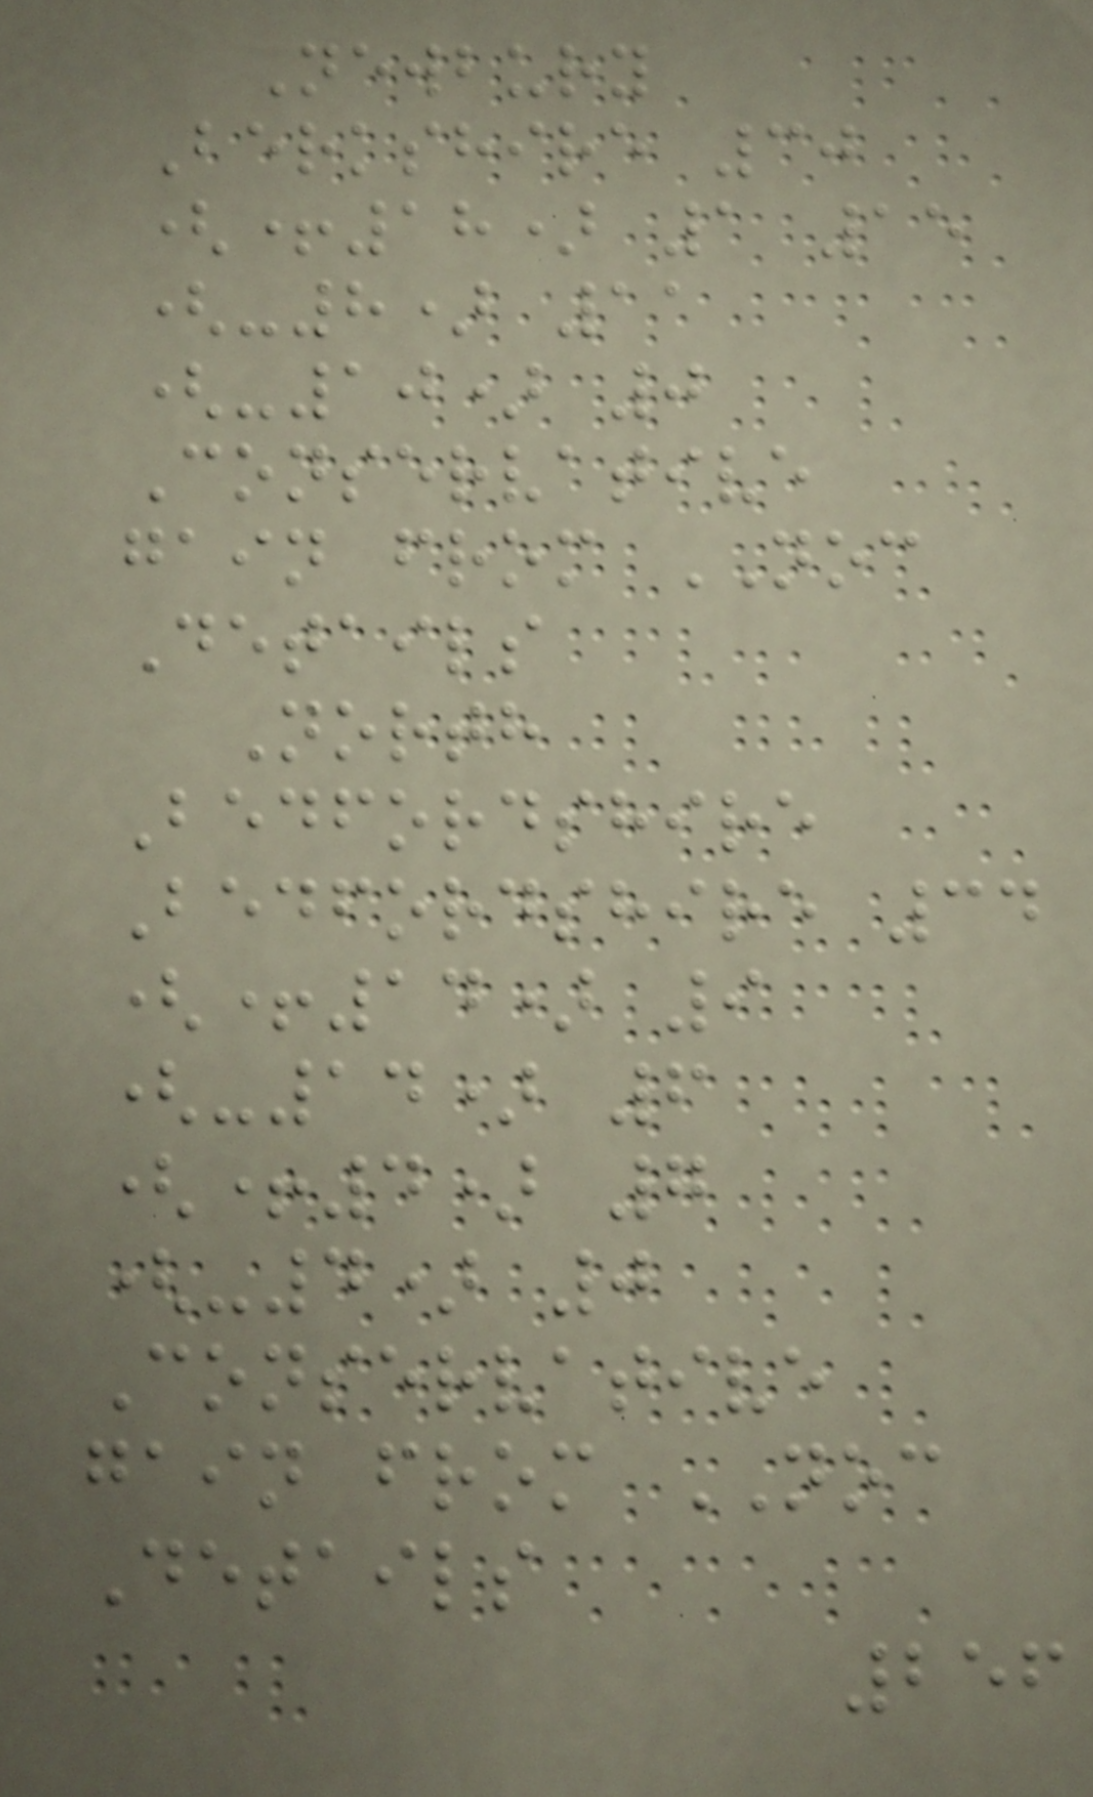Newbury
Berkshire 30
(+18) 1 15
(-8) 11
(-10) 0
Conservative
gain from NOC
Details
North
Bedfordshire
Bedfordshire 34
(+14) 9
(-14) 6
(+4) 7
(-4) 0
Conservative
gain from NOC
Details
256
